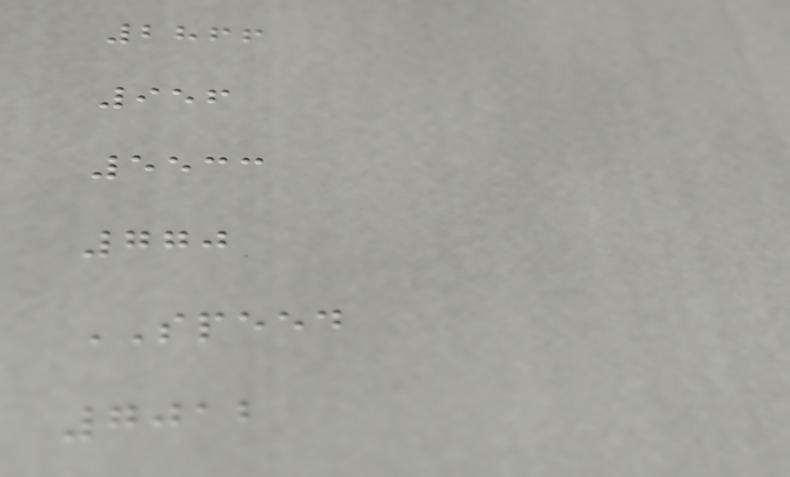2866
956
5533
770
SPEED
7012
